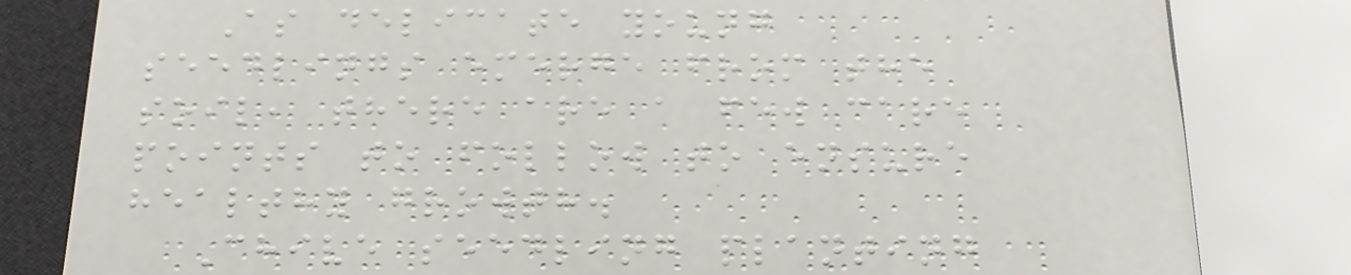As delicate young
seedlings emerge from the
soil, there are a few care
points to follow to ensure
healthy growth.
Chive seedling planting
